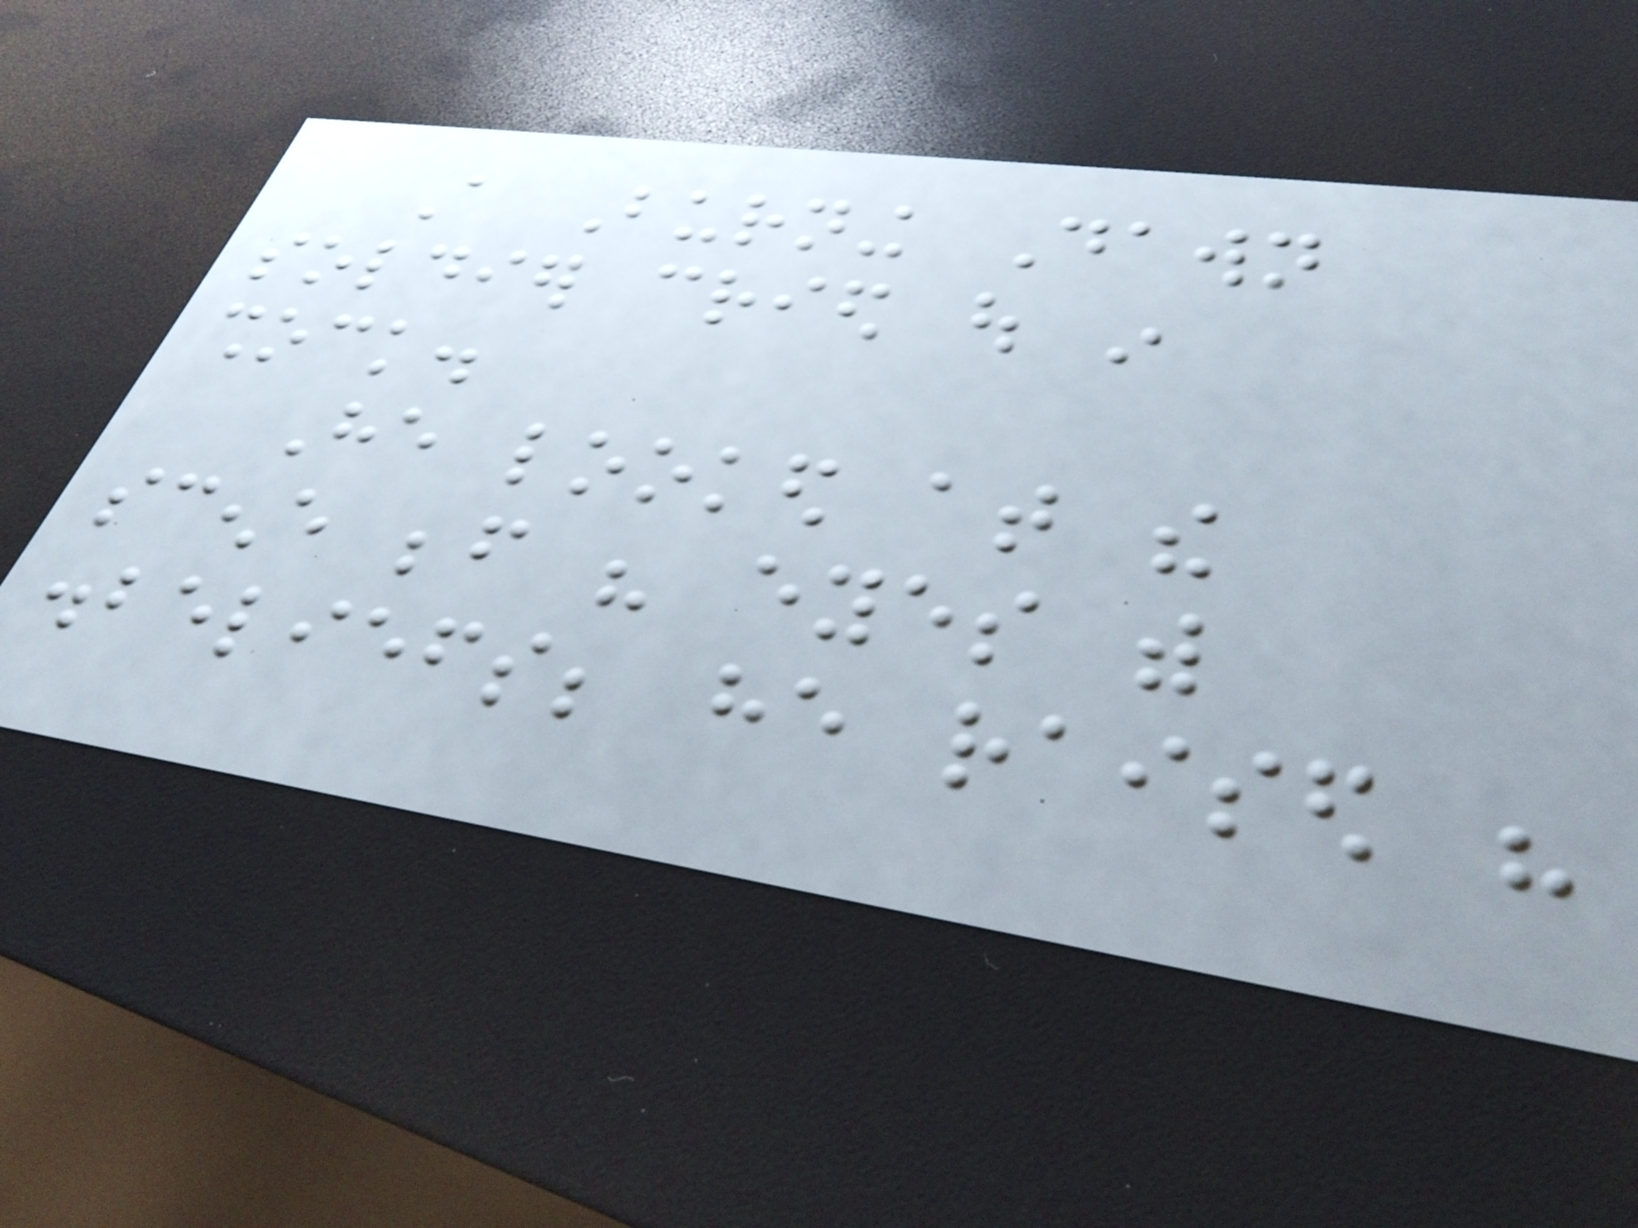A Burning Dawn
soldier cried out in
shock.
He looked at the
scene before his eyes with
disbeliefs; he raised his
